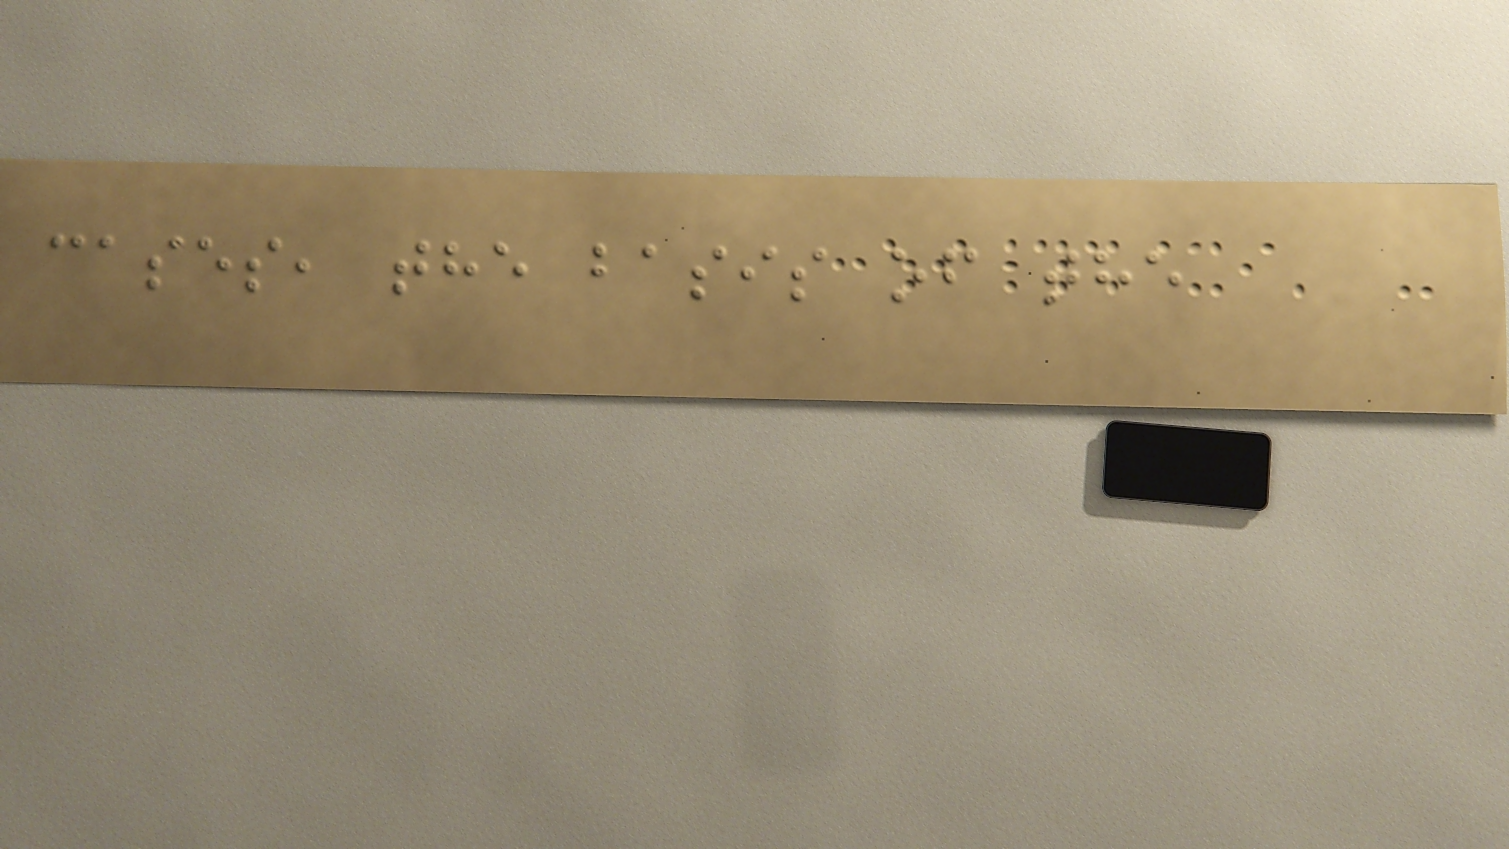cases, the basis of the
